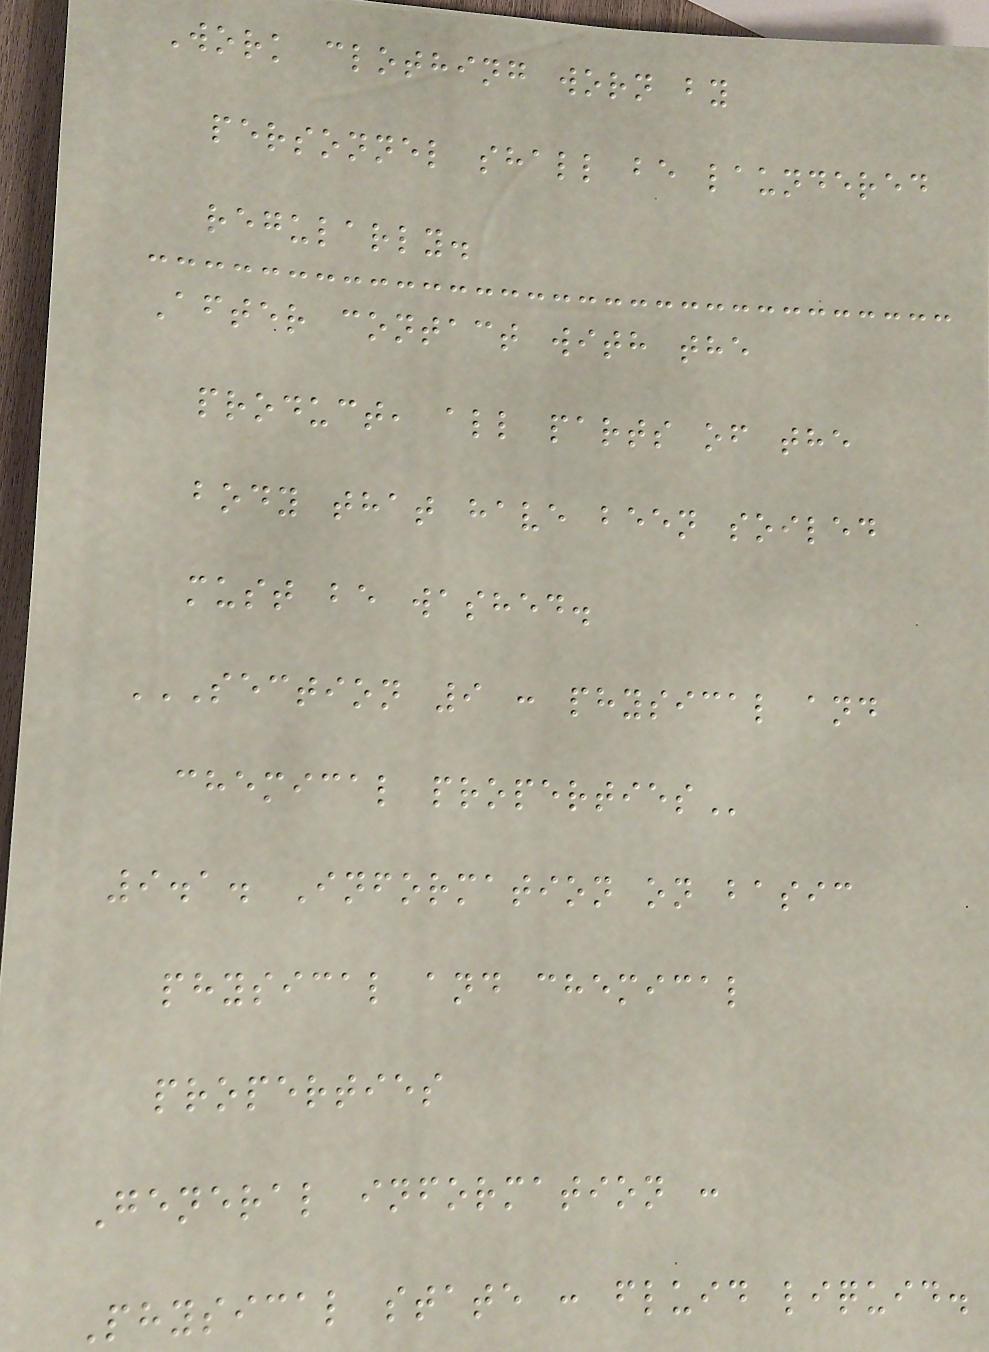Work clothing worn by
personnel shall be laundered
regularly.
After contact with the
product, all parts of the
body that have been soiled
must be washed.
SECTION 9 : PHYSICAL AND
CHEMICAL PROPERTIES
9.1. Information on basic
physical and chemical
properties
General information :
Physical state : fluid liquid.
